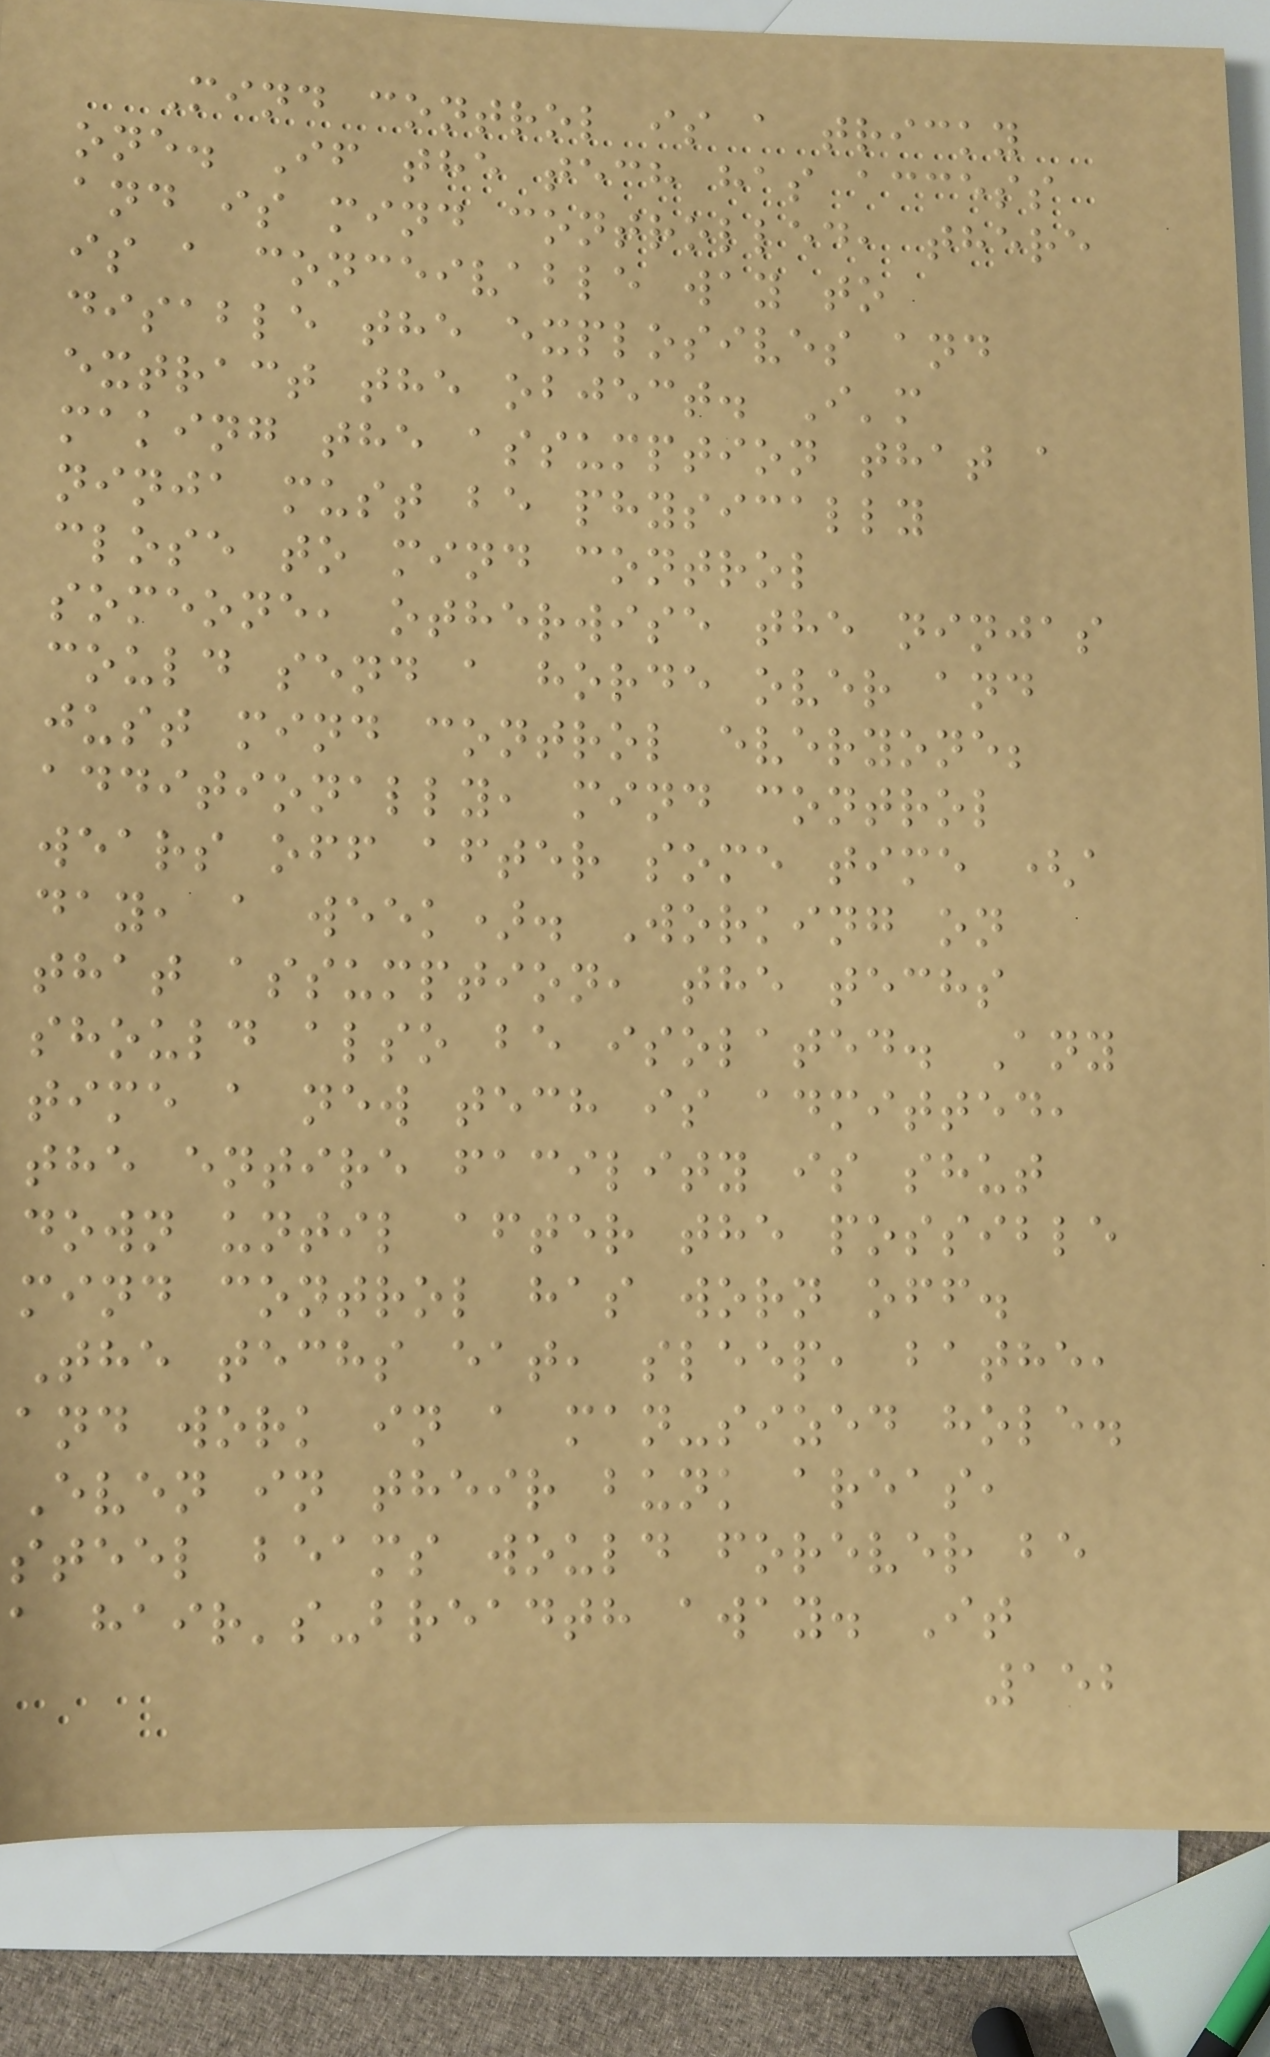Mind control is a tricky
one. If the tech has access
and is mind controlled, there
is a conceivable way to
disable the explosives and
extract the object. I'm
making the assumption that a
ninja must be physically
close to mind control
someone, otherwise the ninjas
could send a horde over and
just mind control everyone;
additionally, mind control
wears off after some time (a
day, a week). Working on
that assumption, the techs
should also be isolated. Any
time a new tech is admitted,
the entire facility is shut
down until after the possible
mind control has worn off.
The techs eat, sleep, bathe,
and work in a man-sized hole.
Even in their bunk areas,
steel beams would forever be
a hair's-breadth away. It
152
